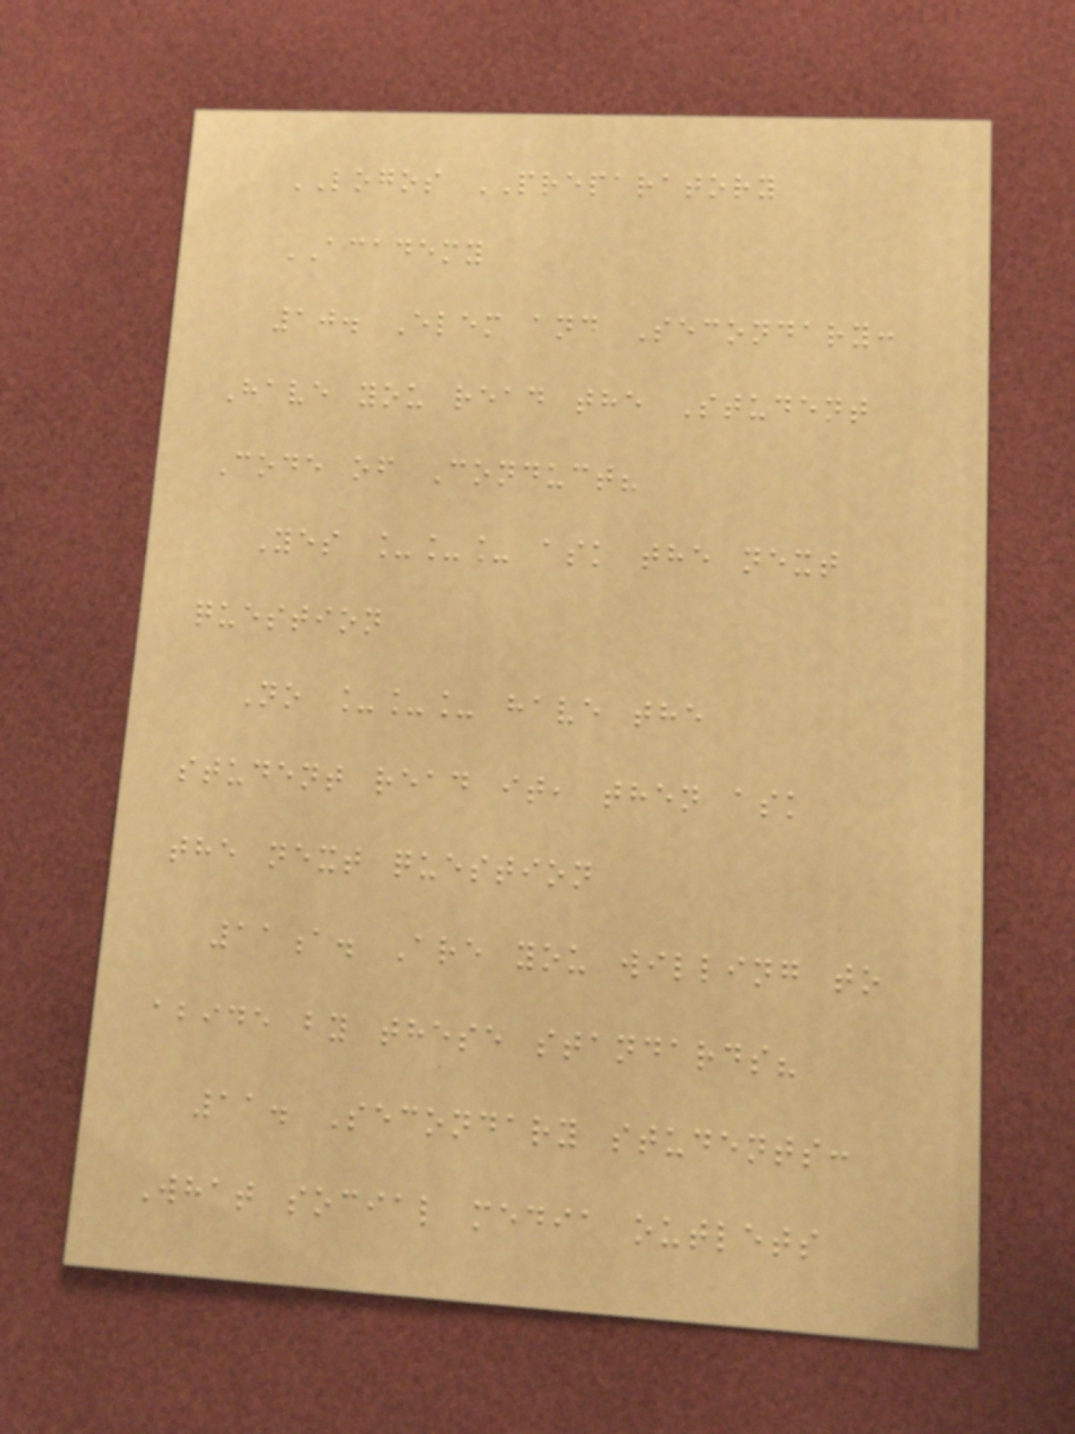LOGOS PREPARATORY
ACADEMY
10. Elem and Secondary:
Have you read the Student
Code of Conduct?
Yes ___ ask the next
question
No ___ have the
student read it, then ask
the next question
11a. Are you willing to
abide by these standards?
11. Secondary students:
What social media outlets
